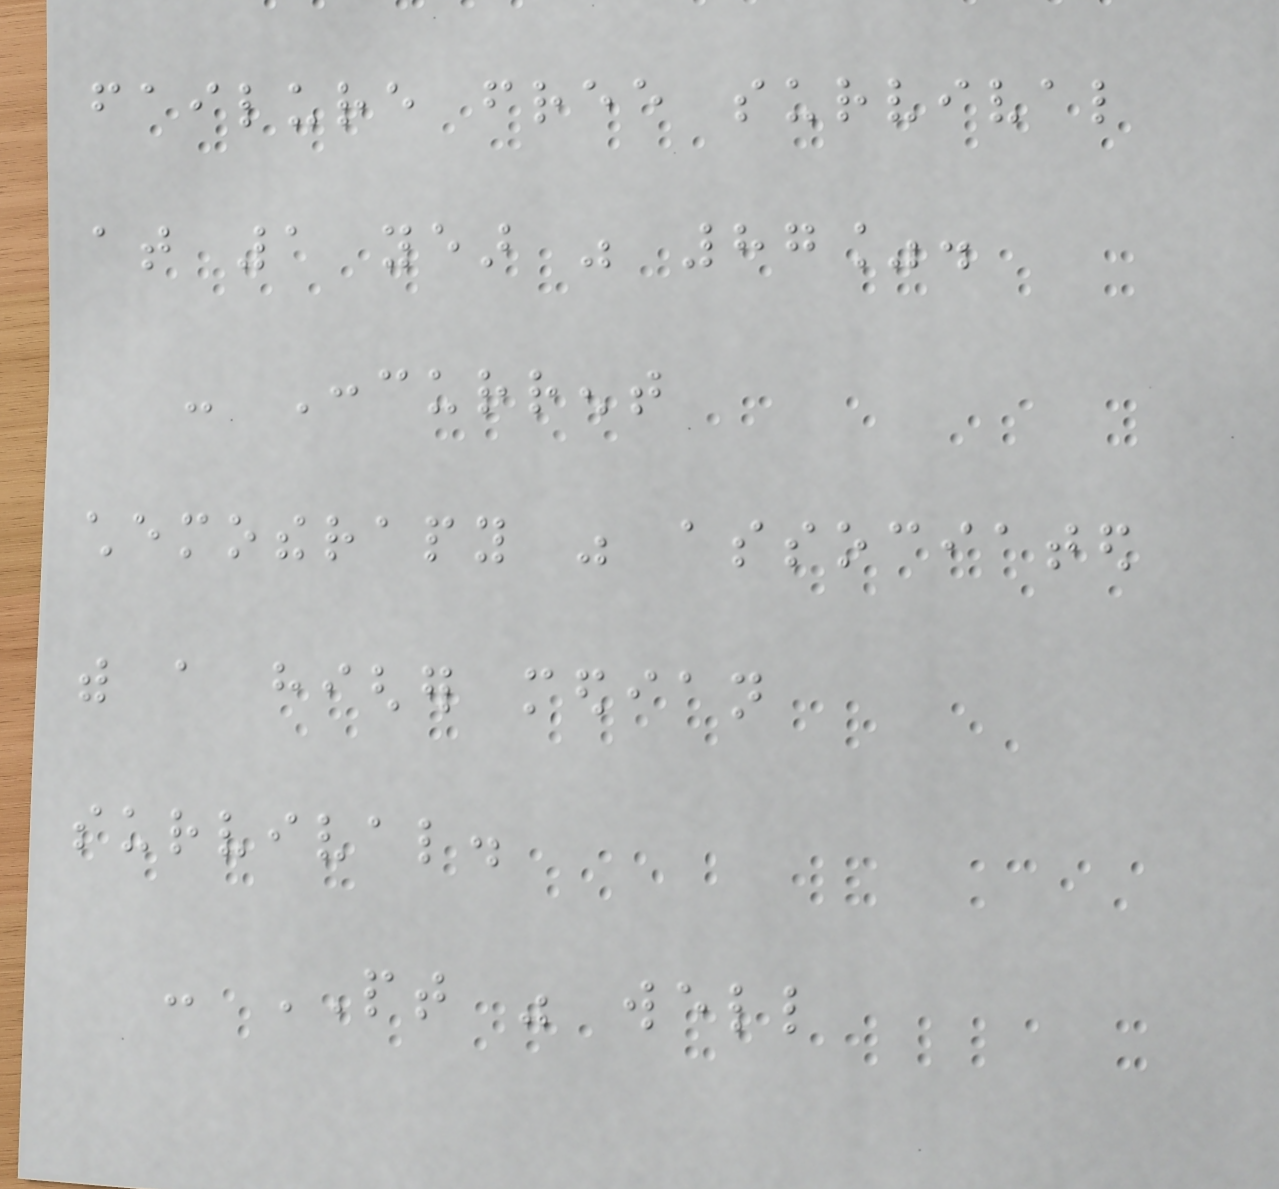failure free survival
at 1 year was 87%.
- Concurrent
chemotherapy was associated
with a higher median
survival.
- PT was well
